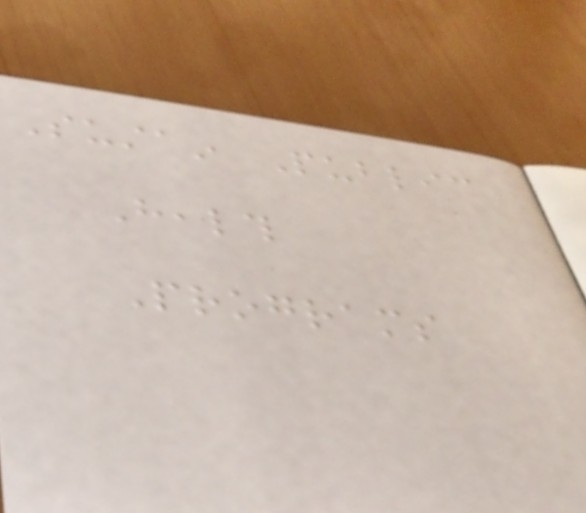Sustain Public
Health
Programs
